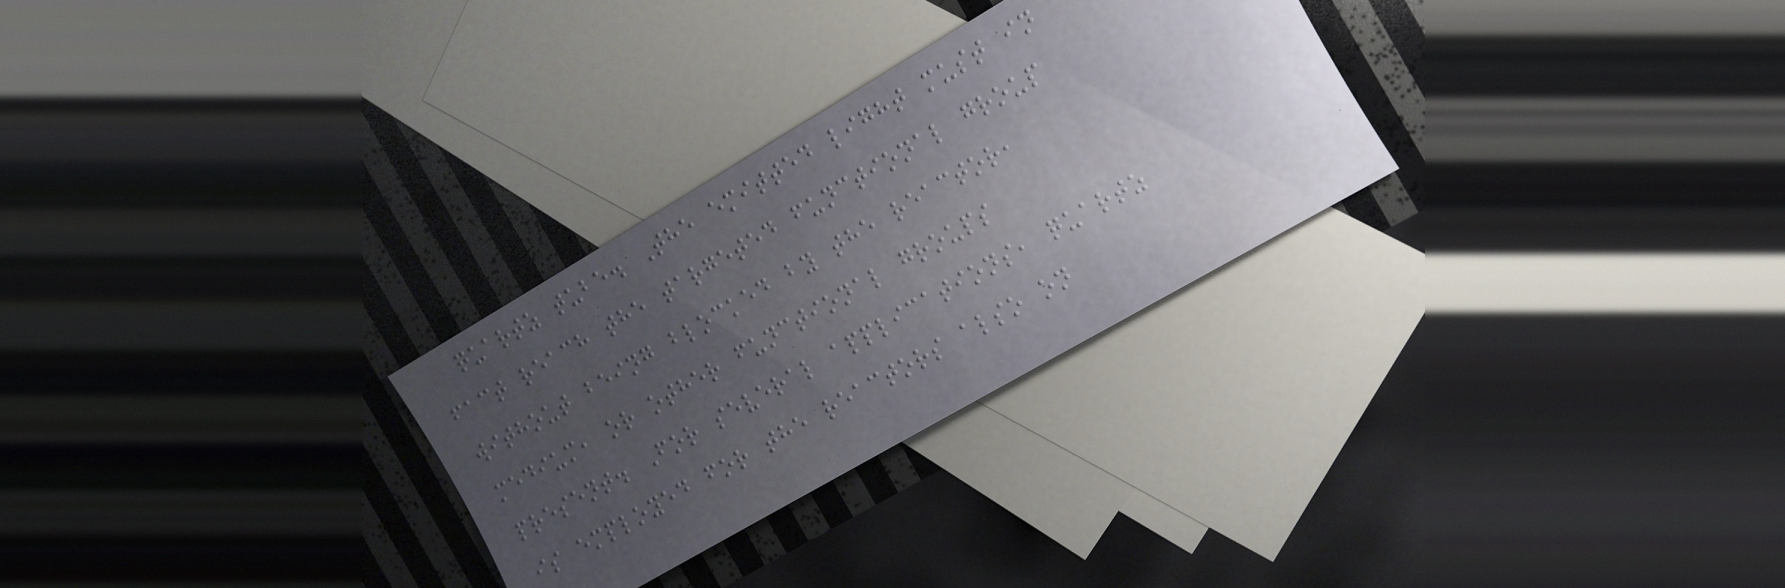quartz tube. The emitted light must in
fact reach the targeted functional group
without being blocked by the reactor,
medium, or other functional groups
present. For several applications, quartz
is employed for the reactors also on
